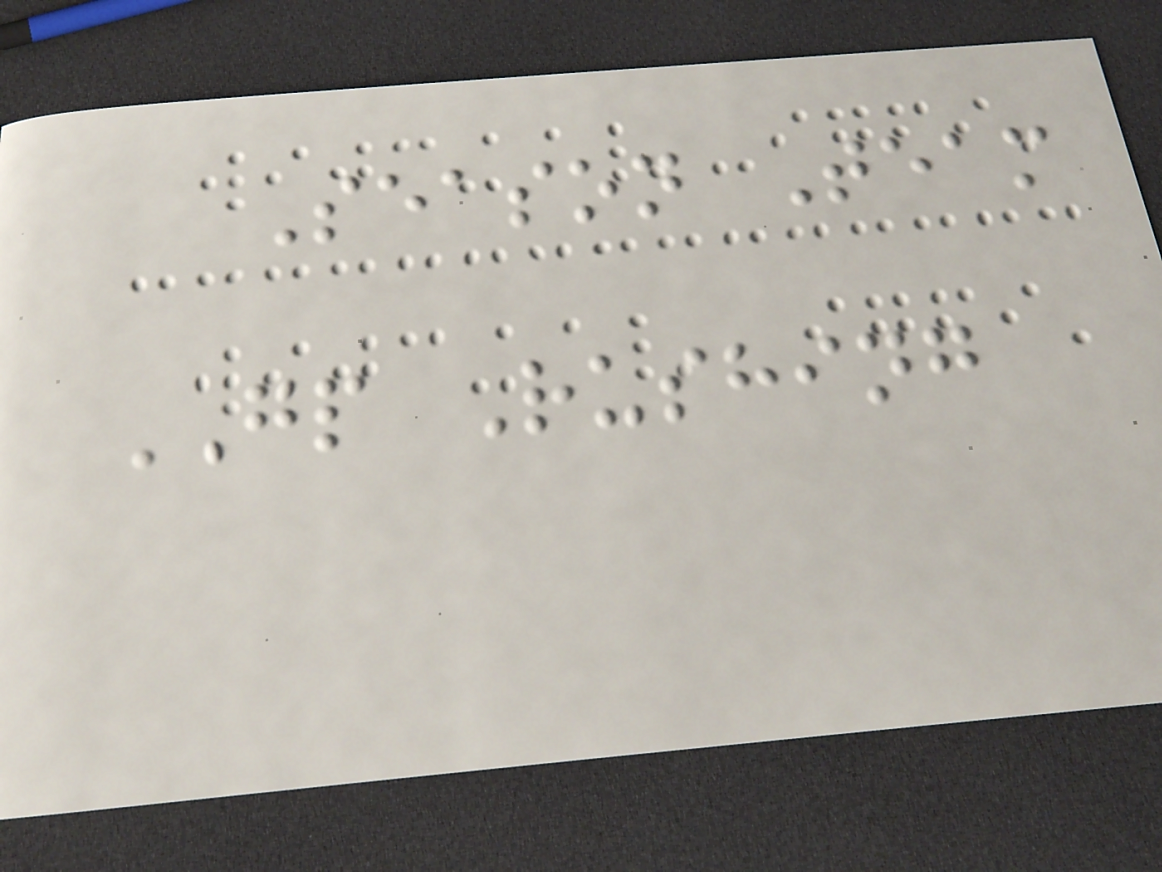Season Team
GP Rushing
